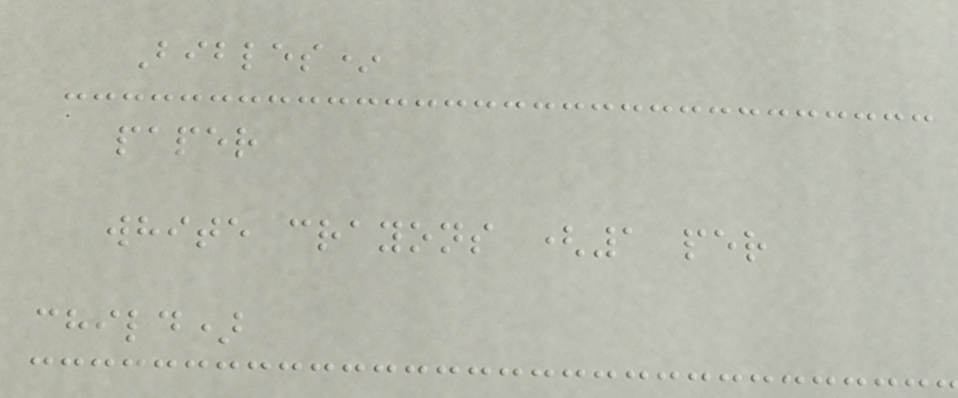Bibles*
paper
white crayons (1 per
child)
